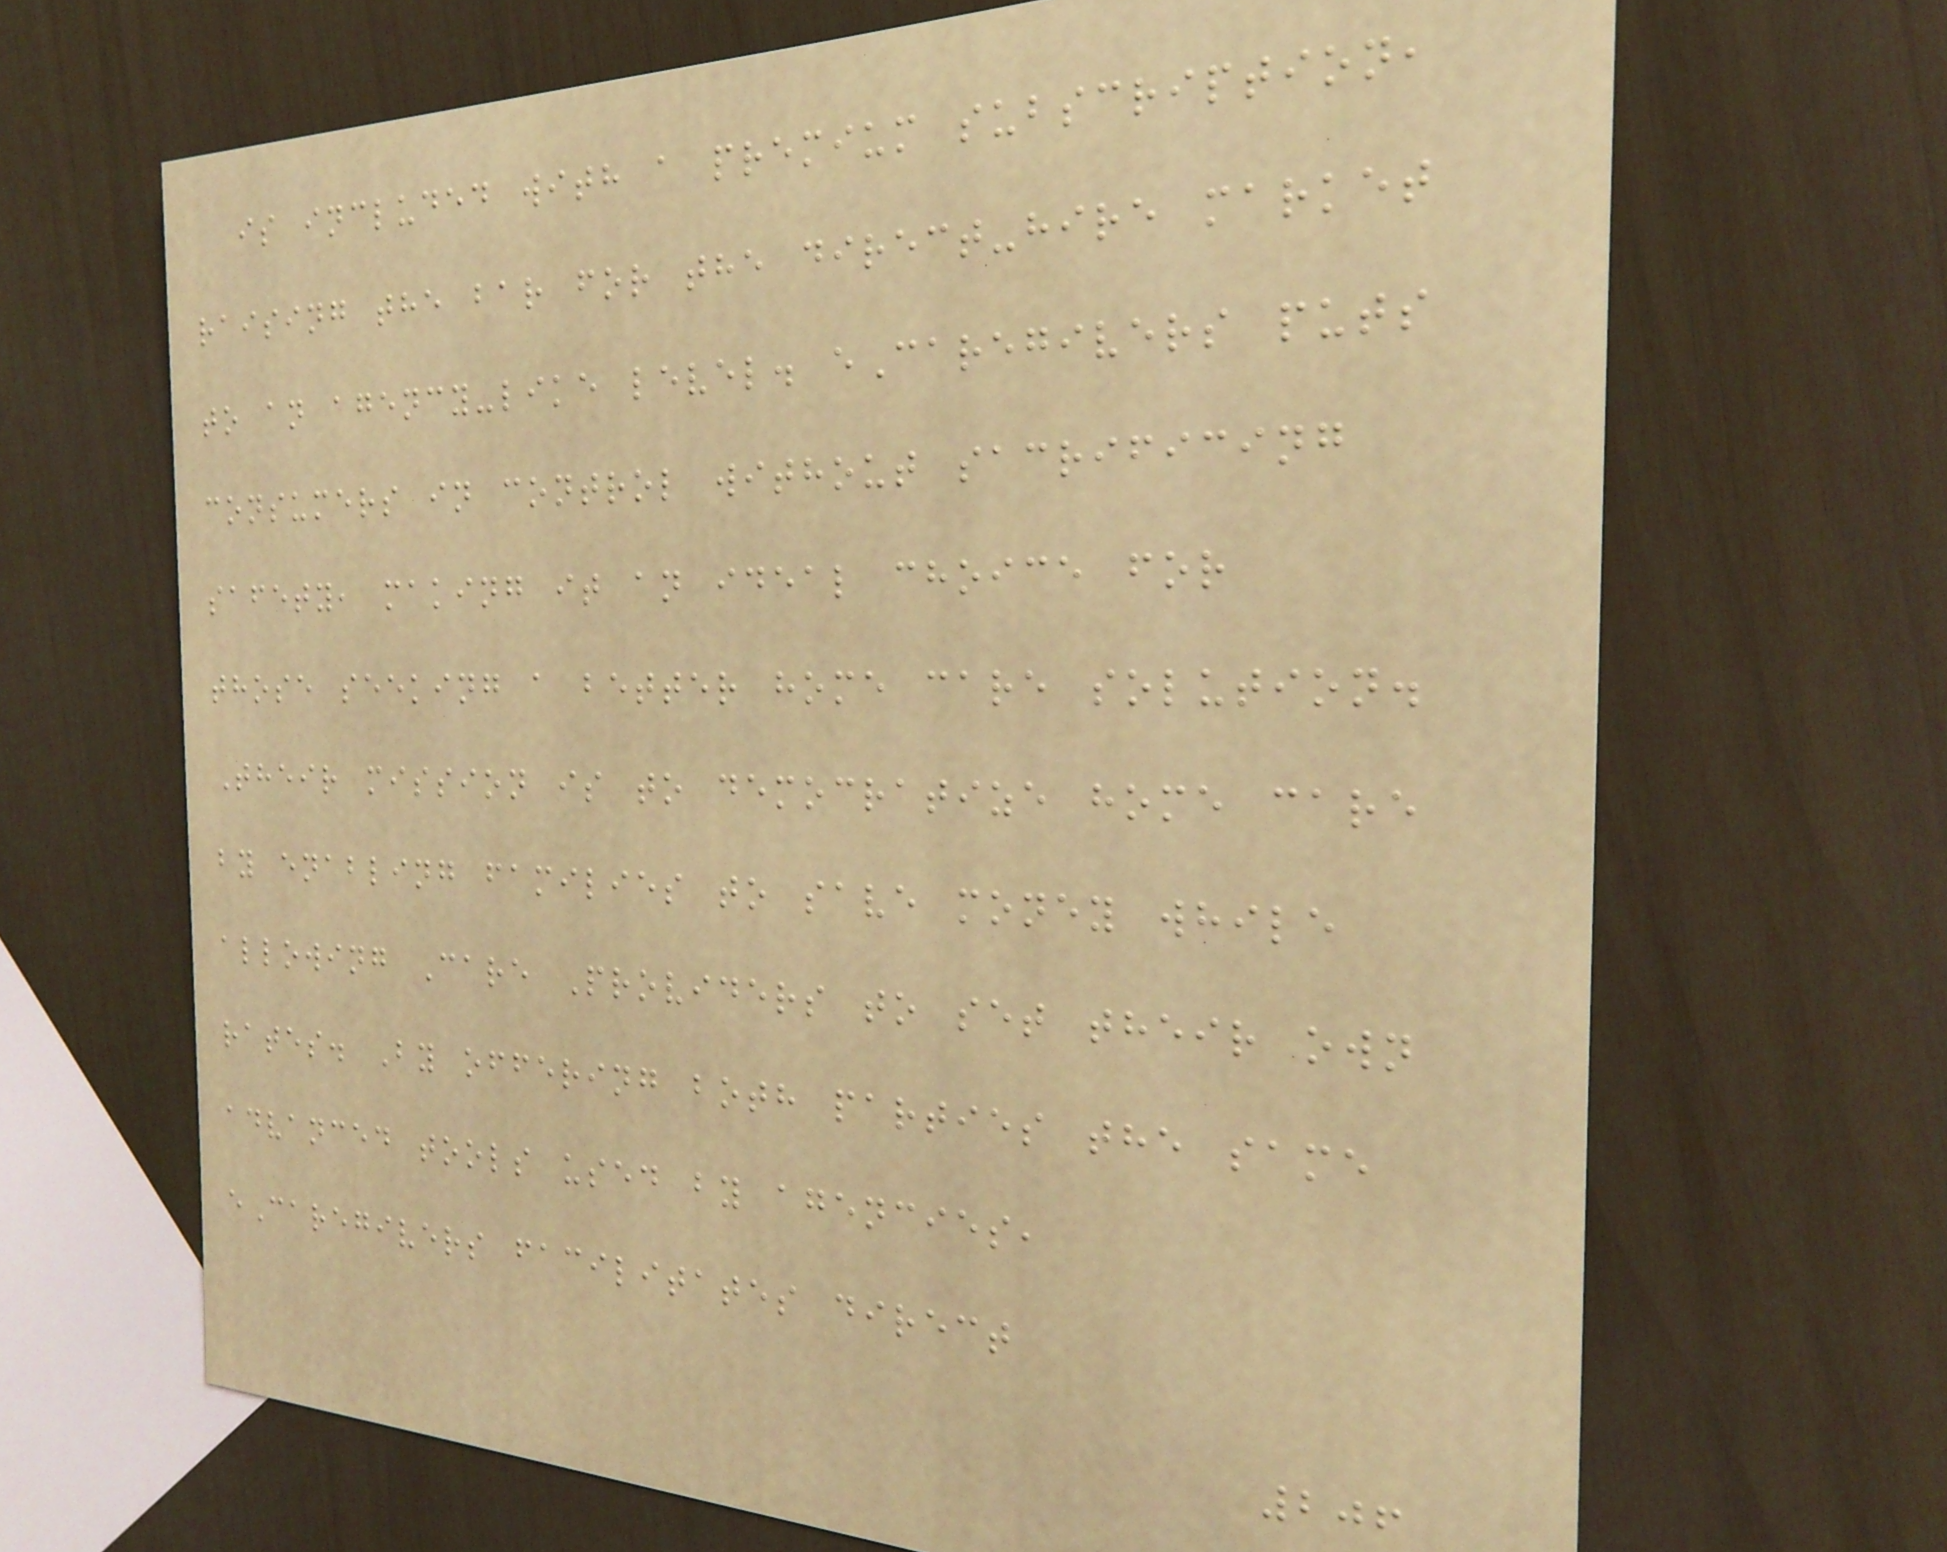is included with a premium subscription,
raising the bar for the direct-hire market
to an agency-like level. eCaregivers puts
consumers in control without sacrificing
safety, making it an ideal choice for
those seeking a better home care solution.
Their mission is to democratize home care
by enabling families to save money while
allowing Care Providers to set their own
rates. By offering both parties the same
advanced tools used by agencies,
eCaregivers facilitates direct
206
